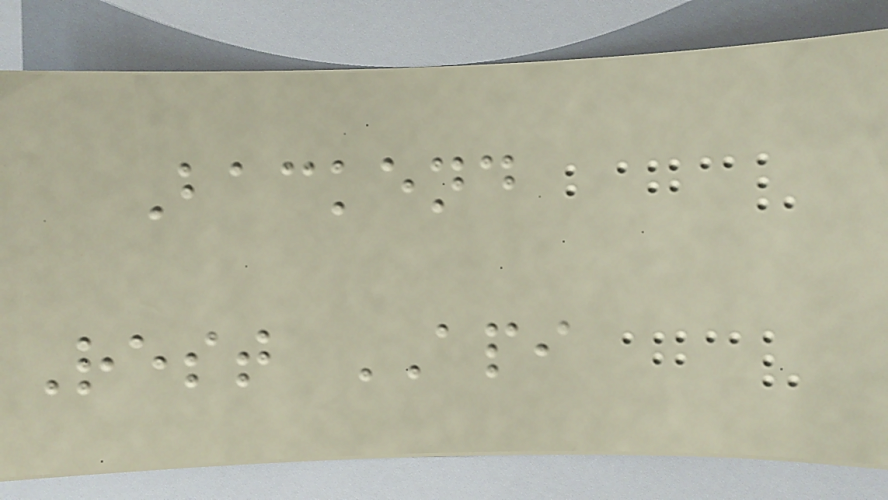Backend
Rest API
